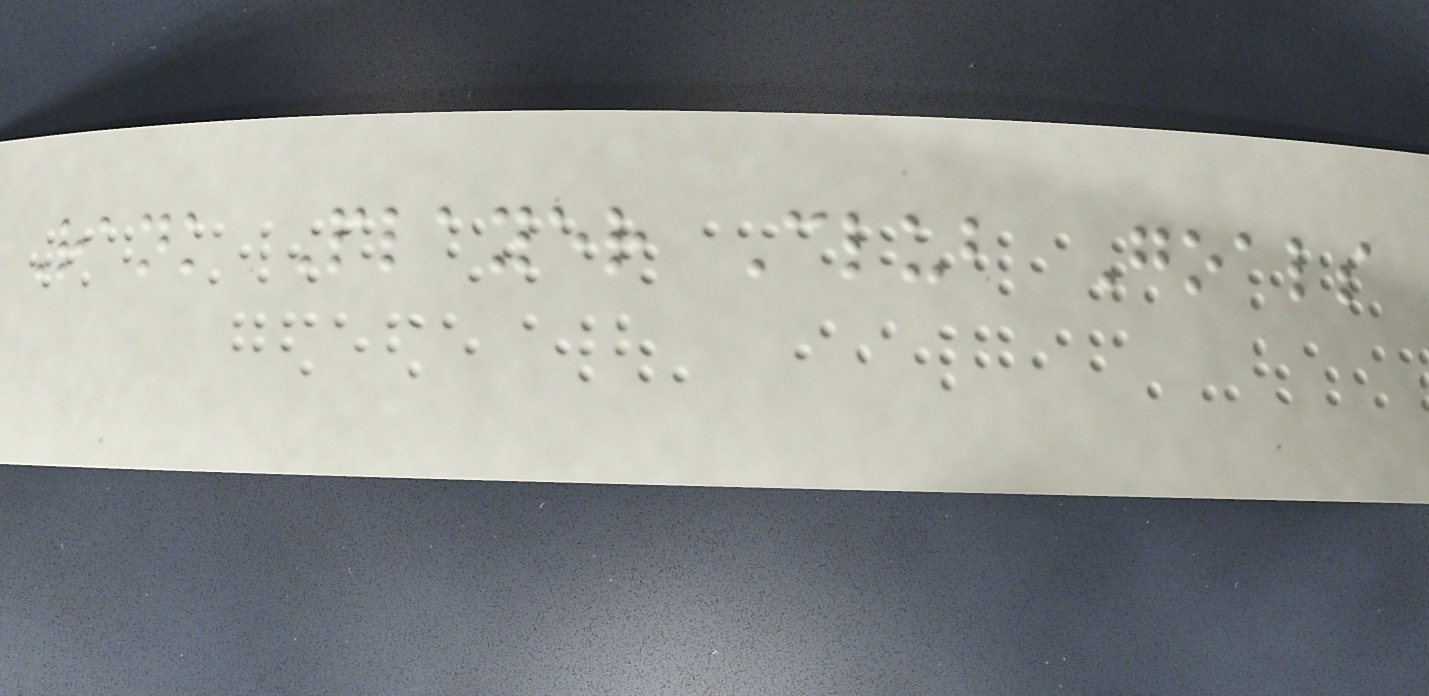Rank Player Club Goals
